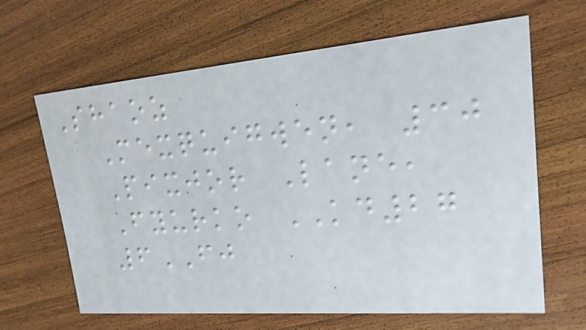Shaoz
Mexquigwen, 30
Pixjor Lane,
Fyurko KD27
6FJ
